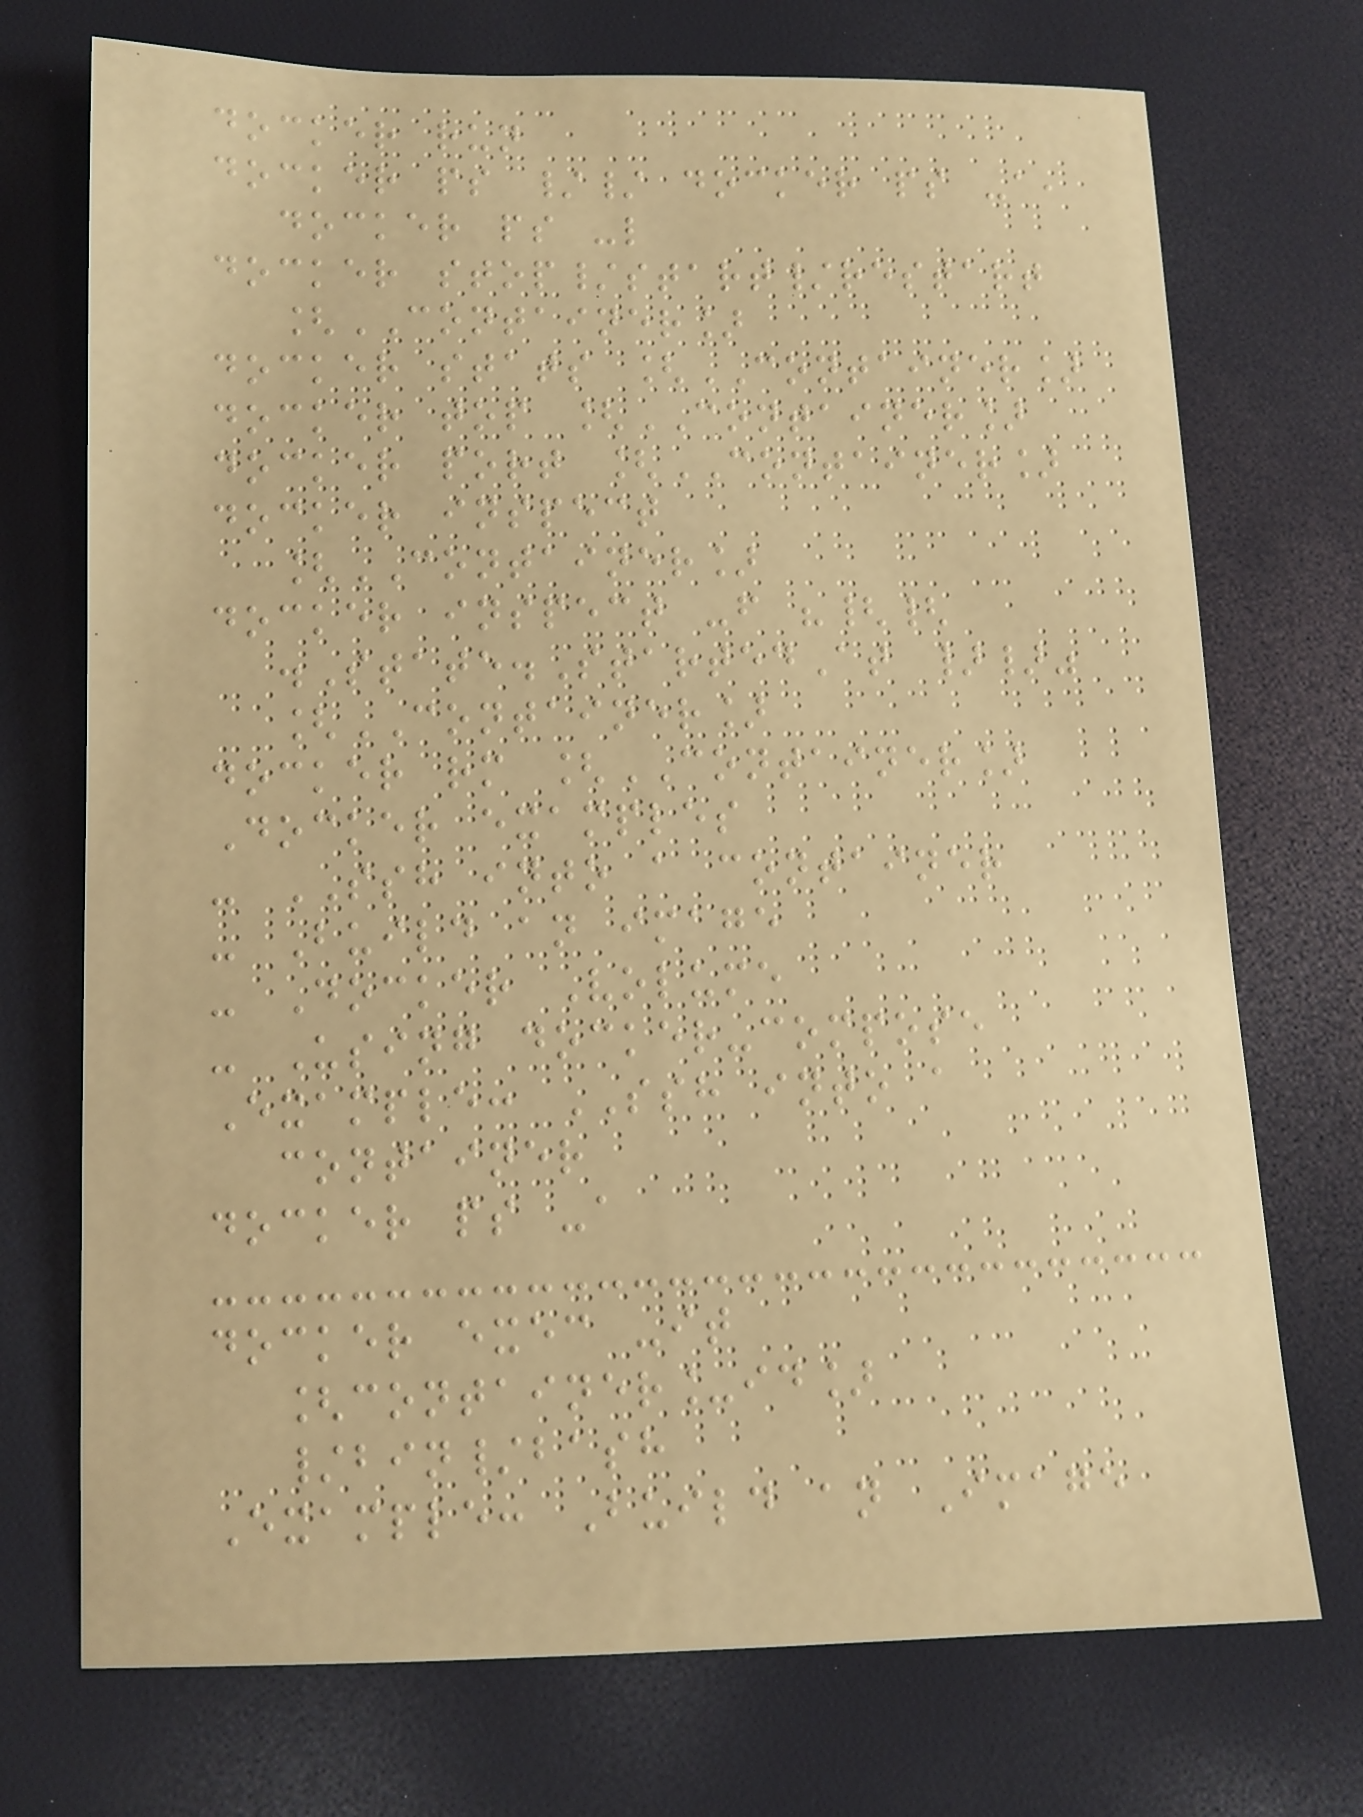docker run
docker ps // docker ps -a,
docker ps -l
docker stop/start/restart
[CONTAINER]
docker stats [CONTAINER]
docker top [CONTAINER]
docker port [CONTAINER]
docker inspect
[CONTAINER]
docker inspect -f "{{
.State.StartedAt }}"
[CONTAINER]
docker rm [CONTAINER]
Docker examples
- SSH into a container
- Build an image
- Docker Volume
- Using docker-compose
Example: SSH into a
container
docker ps -a
docker exec -it
[container_id]
/bin/bash
Example: Build an Image
